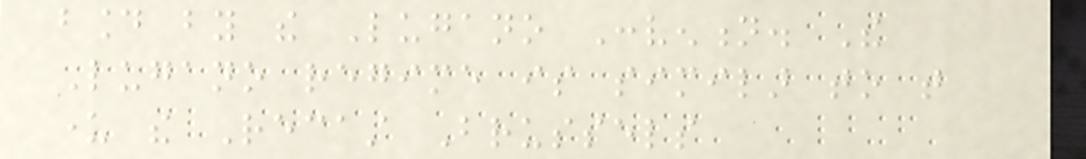bound by the Lugano Convention. The
Lugano regime is similar to that
under the Recast Brussels
